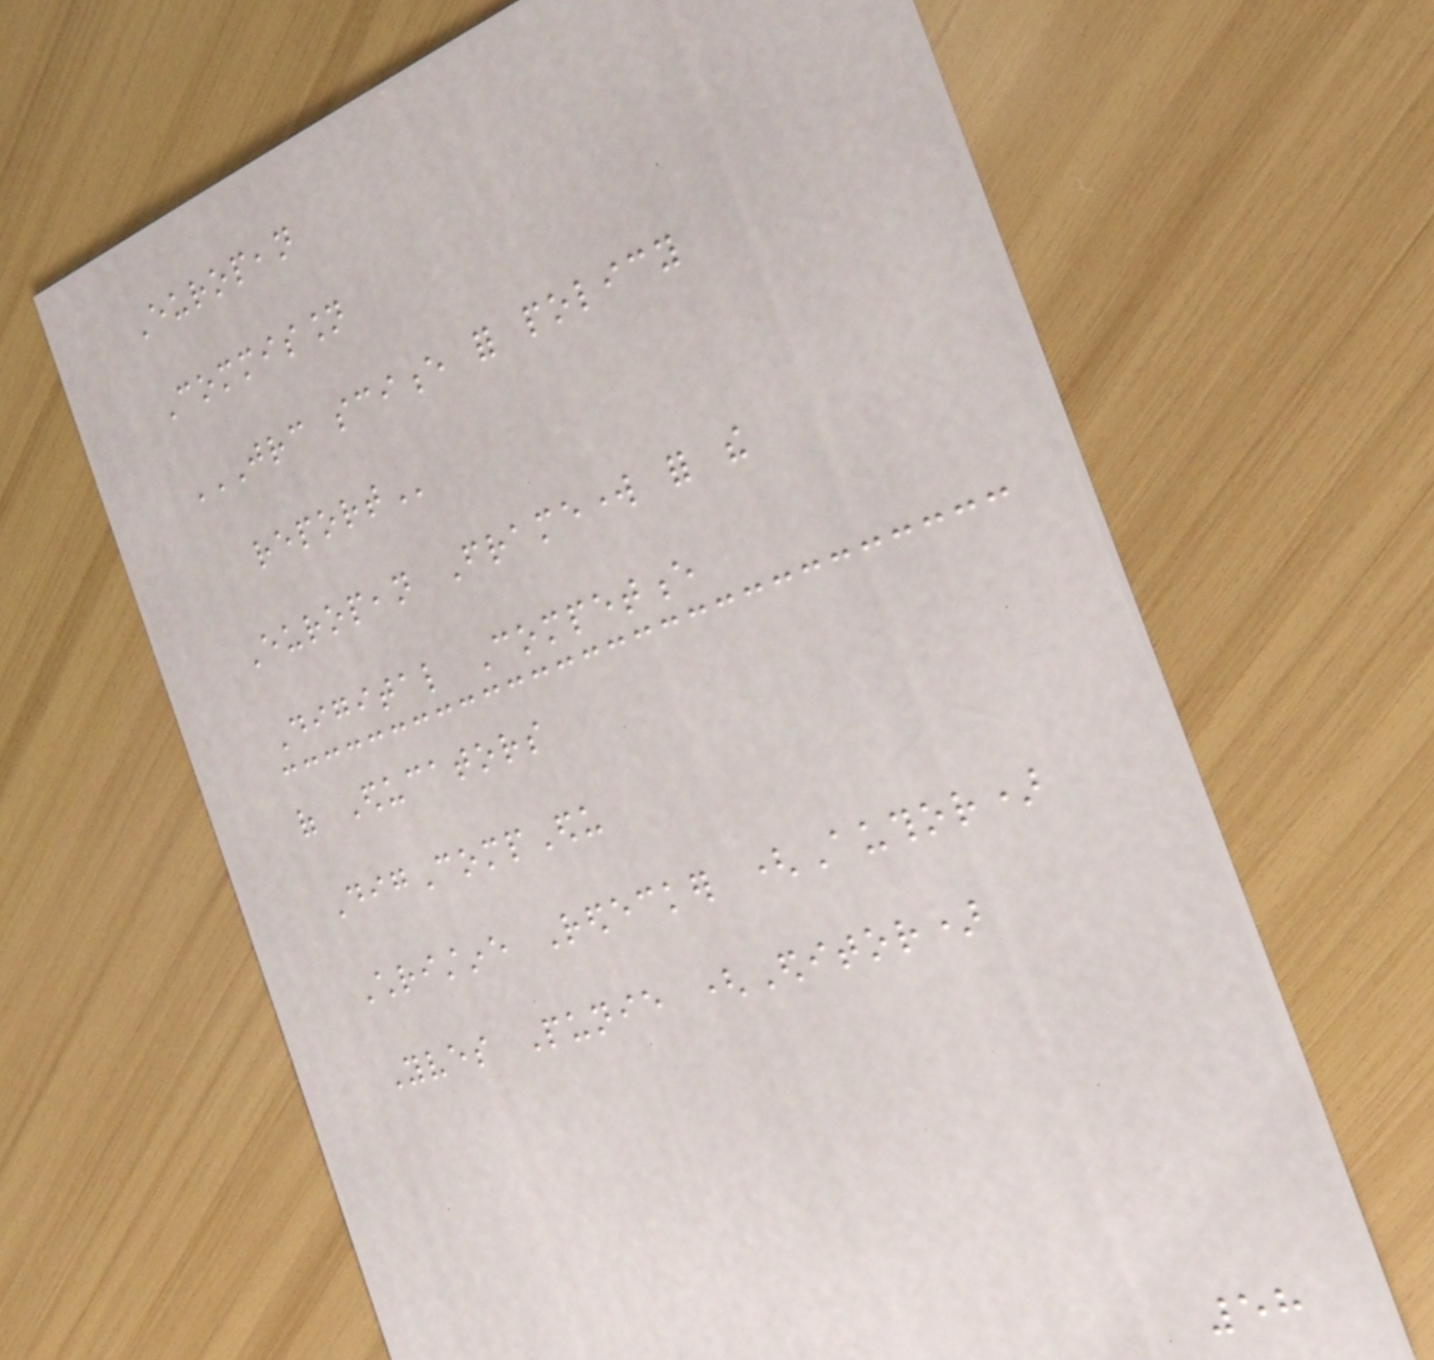European
Commission
JRC SCIENCE FOR POLICY
REPORT
European Framework for the
Digital Competence
of Educators
DigCompEdu
Christine Redecker (Author)
Yves Punie (Editor)
58
